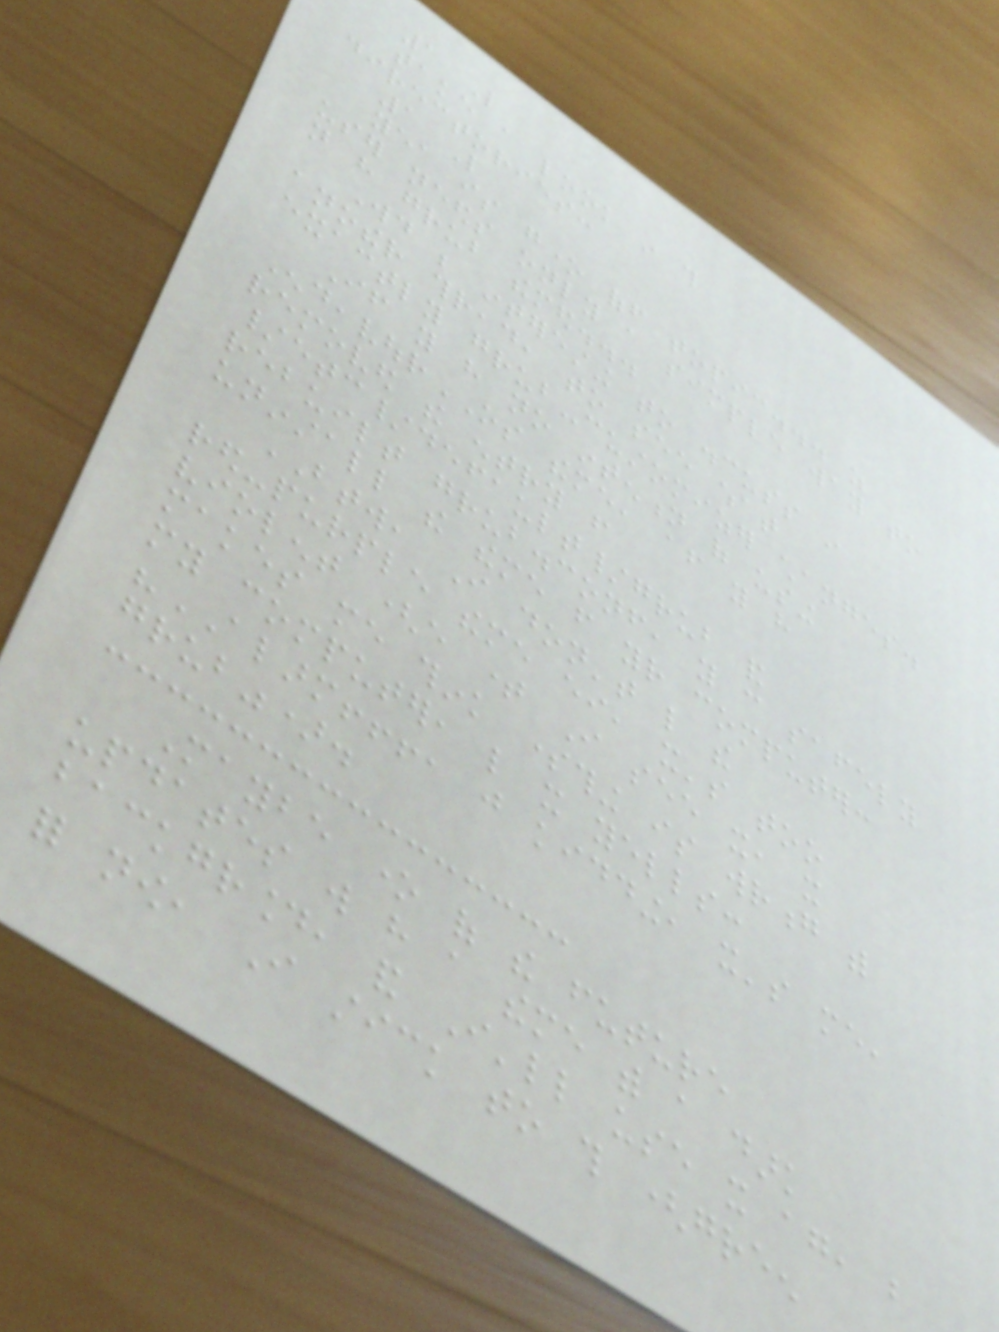1 Like
take a look in this
directories:
1 Like
yea is gone off topic... as
user needs only a simple way to
not have grub themed...
Would be interesting to discuss in
another thread, to see what
exactly grub-customizer changes.
If you have no intention of using
EndeavourOS theme, after you have
removed the entry from
/etc/default/grub and
rebuilt grub.conf, you can safely
uninstall the theme from your computer:
BTW, I don't like the
red-purple theme either, it's too
violent (every time I see it, it
makes me think something is wrong with
my computer, like it yells:
"ALARM!!!, just kidding, it's me,
grub").
Maybe one of the future
updates will have a theme with a dark
background, and I'll use it again, but
for now, I stick to this (green
